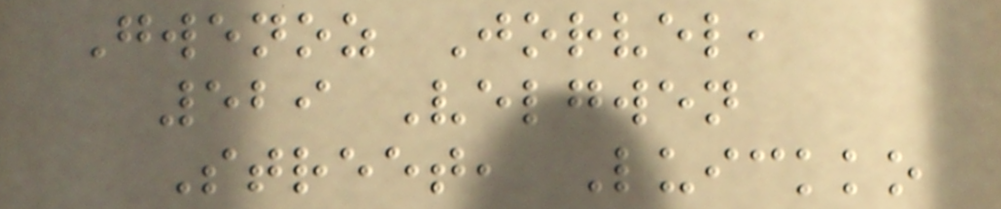Gwenoz Jorvel,
529 Velgwen
Street, Luickko
